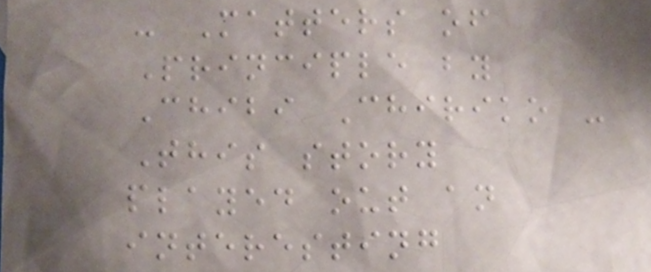- Matters of
Principle by
Chibi Chiriko -
This story
played out an
interesting
